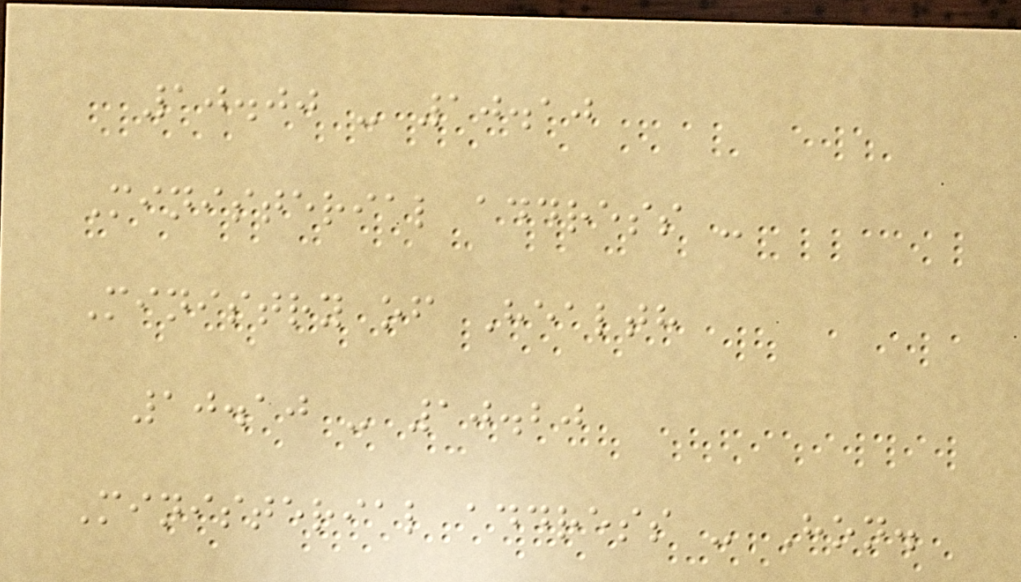10.00 - 10.10
Ministerial address -
Ministry of Health
10.10 - 10.20
Ministerial address - Hon.
